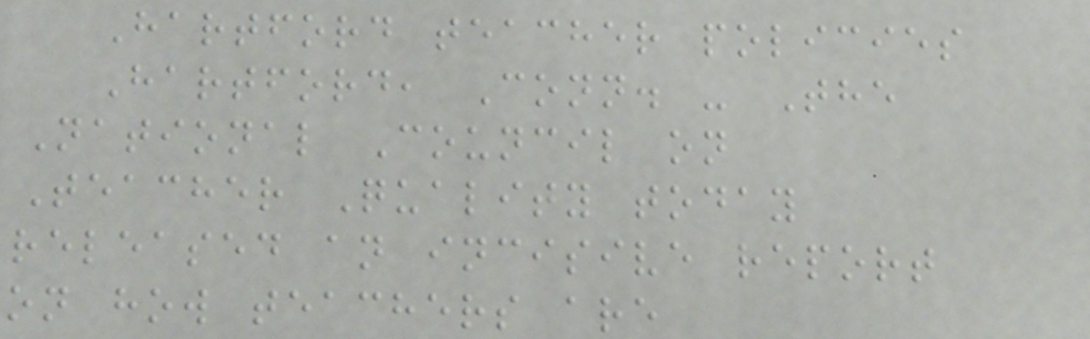Hartford teacher policies
Hartford, Conn. - The
National Council on
Teacher Quality today
released an incisive report
on how teachers are
